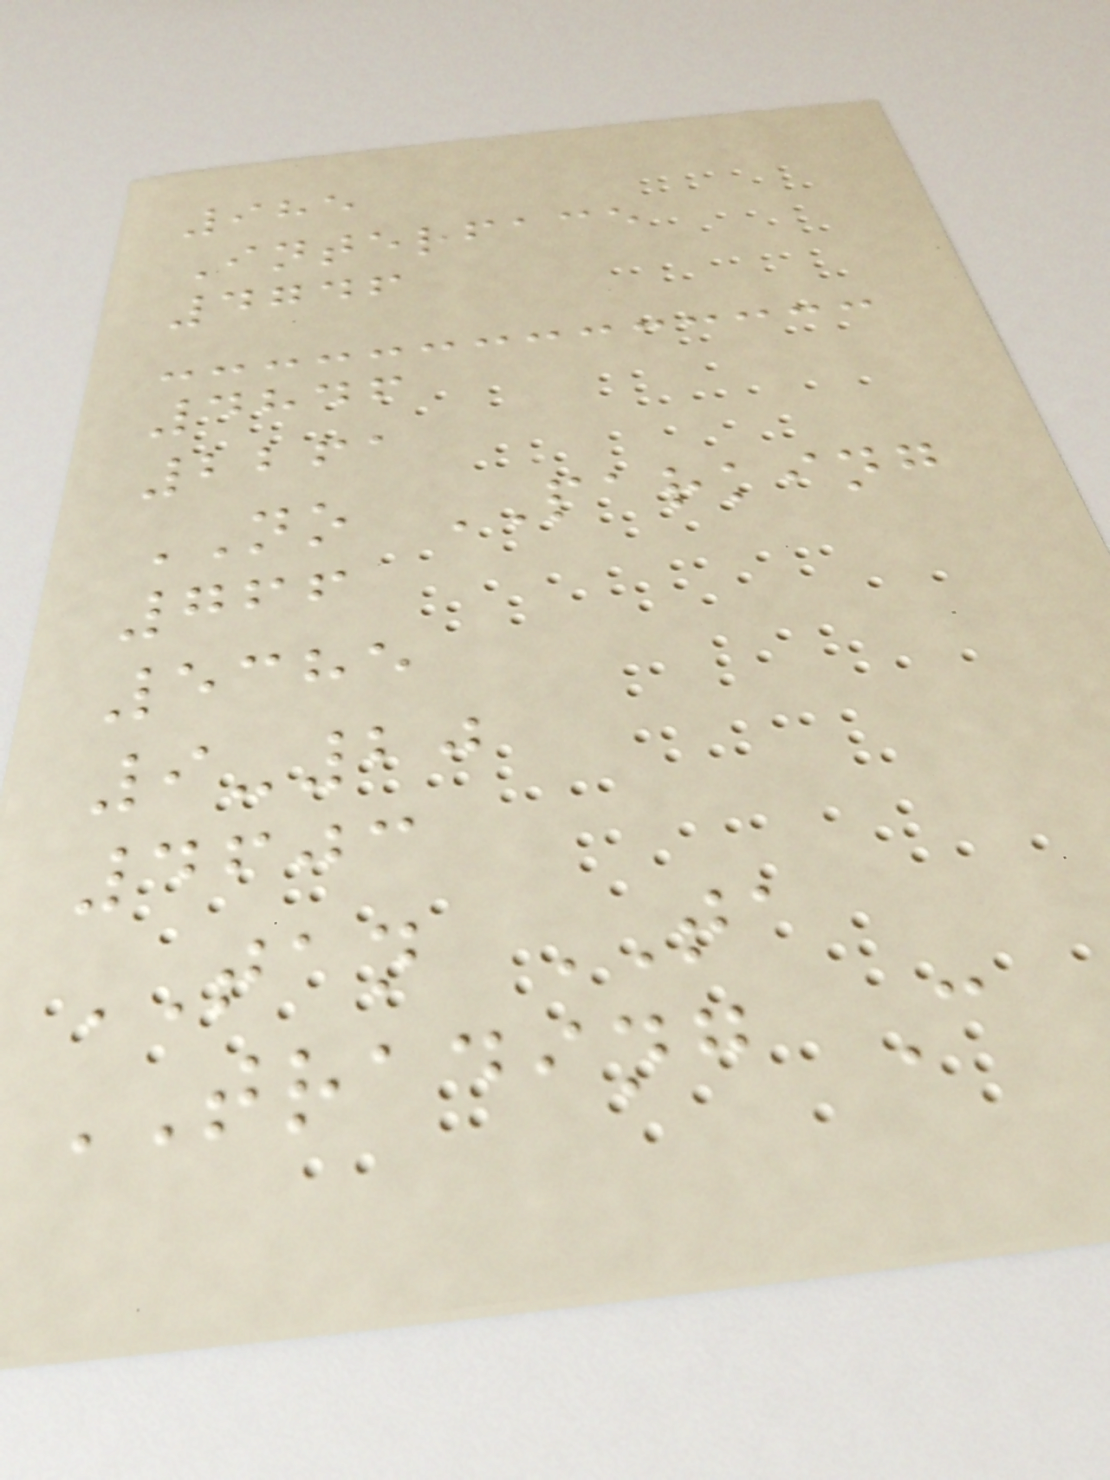985
Interface
4746
4846
2261
NO PARKING
766
5385
9-20
4603
TAN TA
TRADING C
